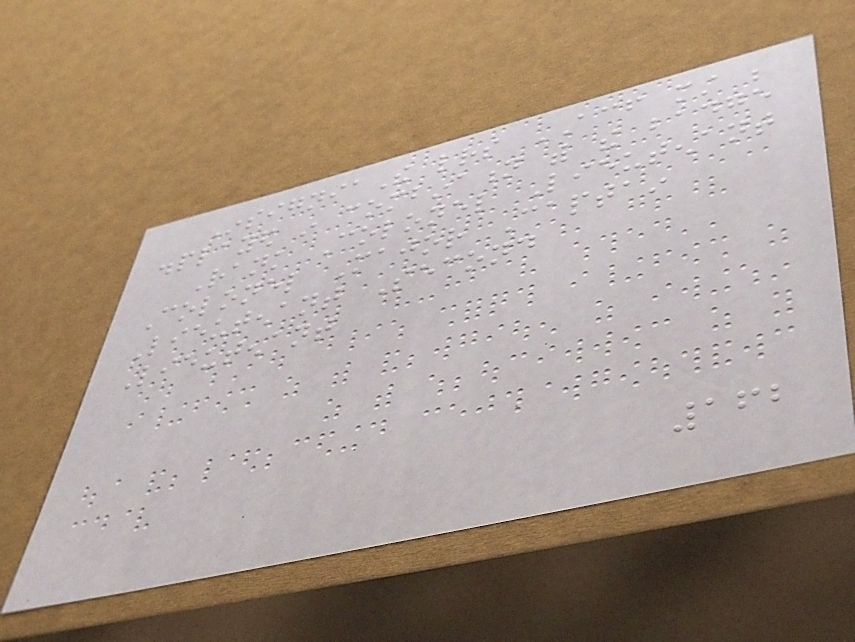InsigniaThe letters ACF must be
displayed in combination with the badge
Rank Colonel Lieutenant
Colonel Major Captain
Lieutenant Second
Lieutenant
162
